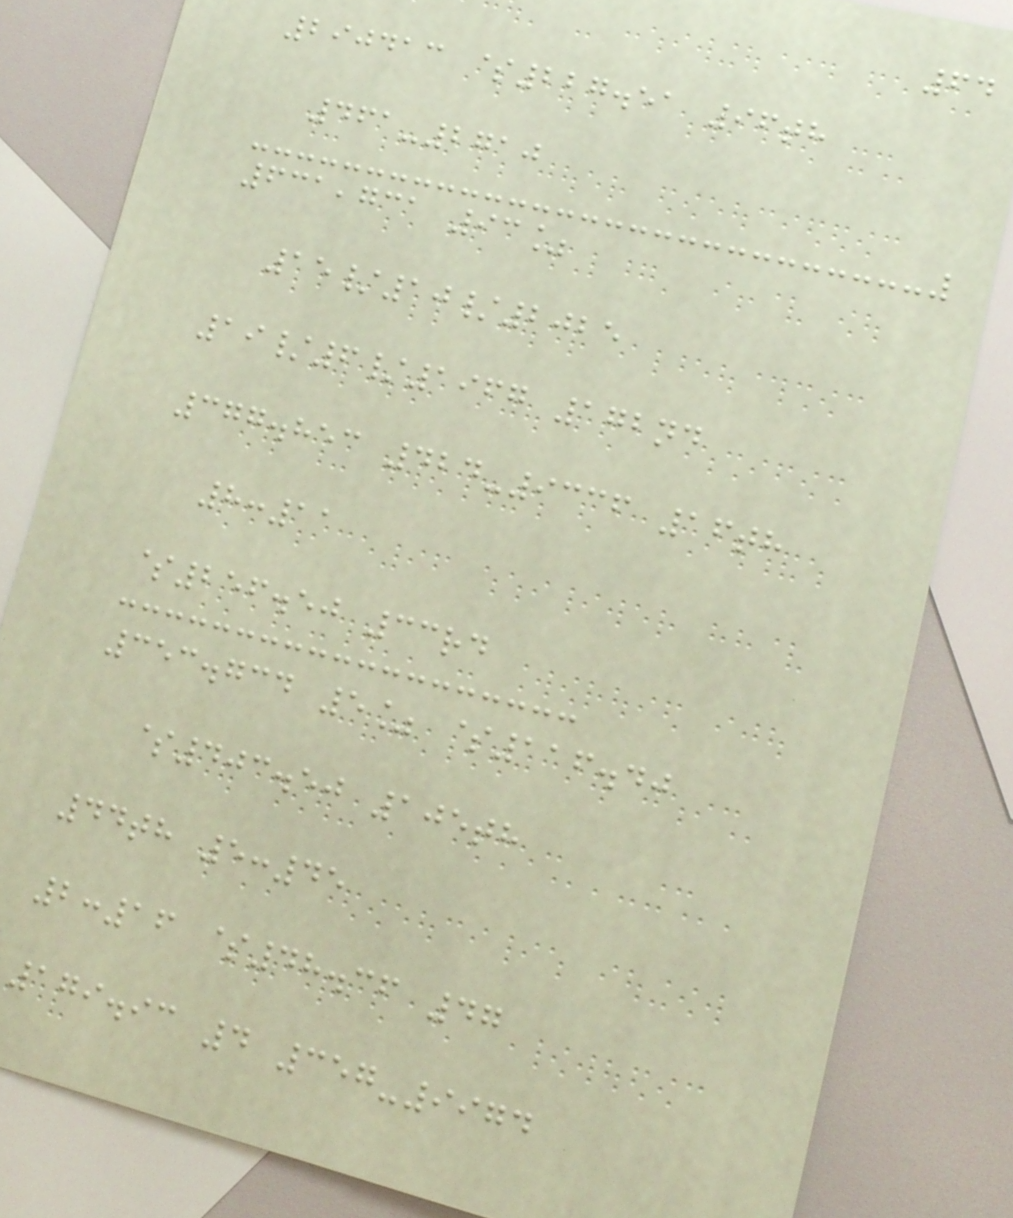64
290413 $227.51 96th
461-2710
631,731 93%
15/10/2025
19/6/1967 172nd
377.853 424-9336 16th
8:11
$256.50 33rd
353.734 5% $116.40
$403.50 105th
44th 5:45
2:16 $48.36 47
179.93 4 357-9974
